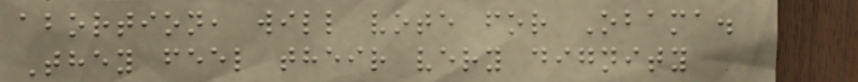abortion, will vote for Obama.
They feel their very dignity
